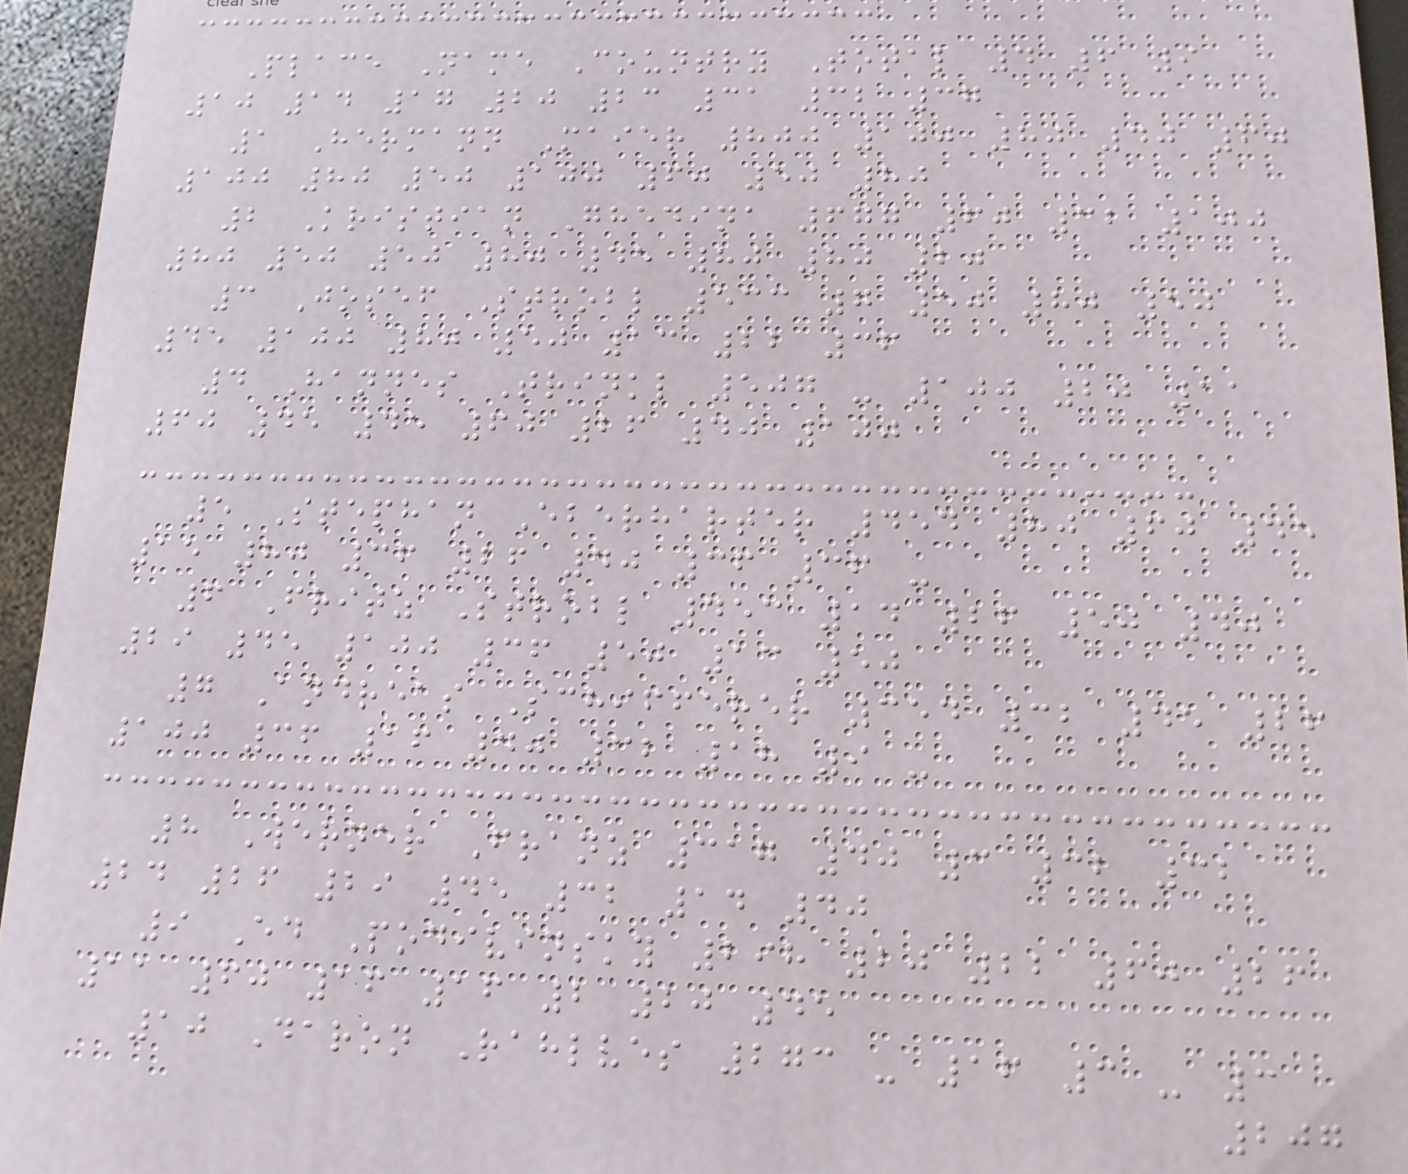Place Name Country Total 4 6 9
10 14 17 20 23 31 32 37
1 Hermann Maier 800 100 80 40 60
100 80 50 100 60 50 80
2 Kristian Ghedina 677 60 32 100
80 50 50 80 45 80 80 20
3 Josef Strobl 533 7 50 80 50
45 100 80 50 13 22 36
4 Hannes Trinkl 507 - 100 20 11
60 45 45 60 26 40 100
5 Stephan Eberharter 454 80 60 45
15 80 36 26 40 36 36 -
6 Fritz Strobl 453 14 26 50 40
29 45 100 36 50 13 50
7 Andreas Schifferer 354 32 45 26
100 36 16 40 32 18 9 -
8 Werner Franz 317 40 3 32 32
24 26 29 45 32 14 40
9 Ed Podivinsky 298 20 22 60 26
11 60 16 16 2 20 45
10 Daron Rahlves 273 - 16 3 - 3
207
